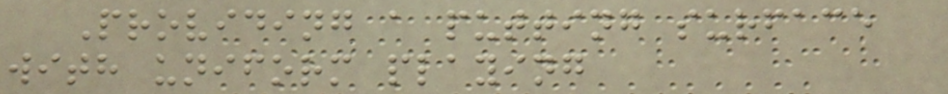Providing a putting surface
with uniform playing
